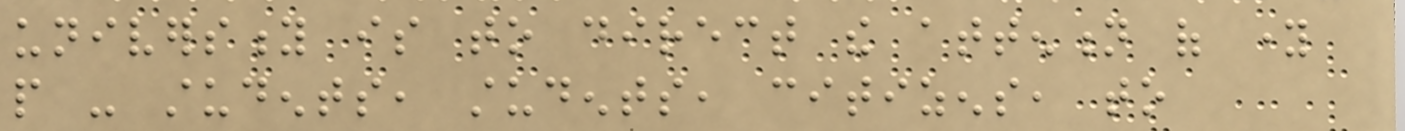university is to direct the attention of young
people - students, students, citizens, to
